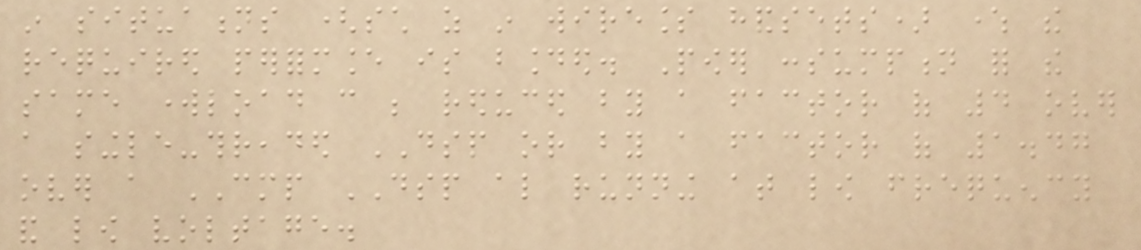in situations (such as in wireless handsets) where the
required performance is bounded. Power consumption for the
same workload can be reduced by a factor of 4 over
a single-threaded DSP or by a factor of 1.47
over a CMP DSP also running at low frequency
and low voltage.
